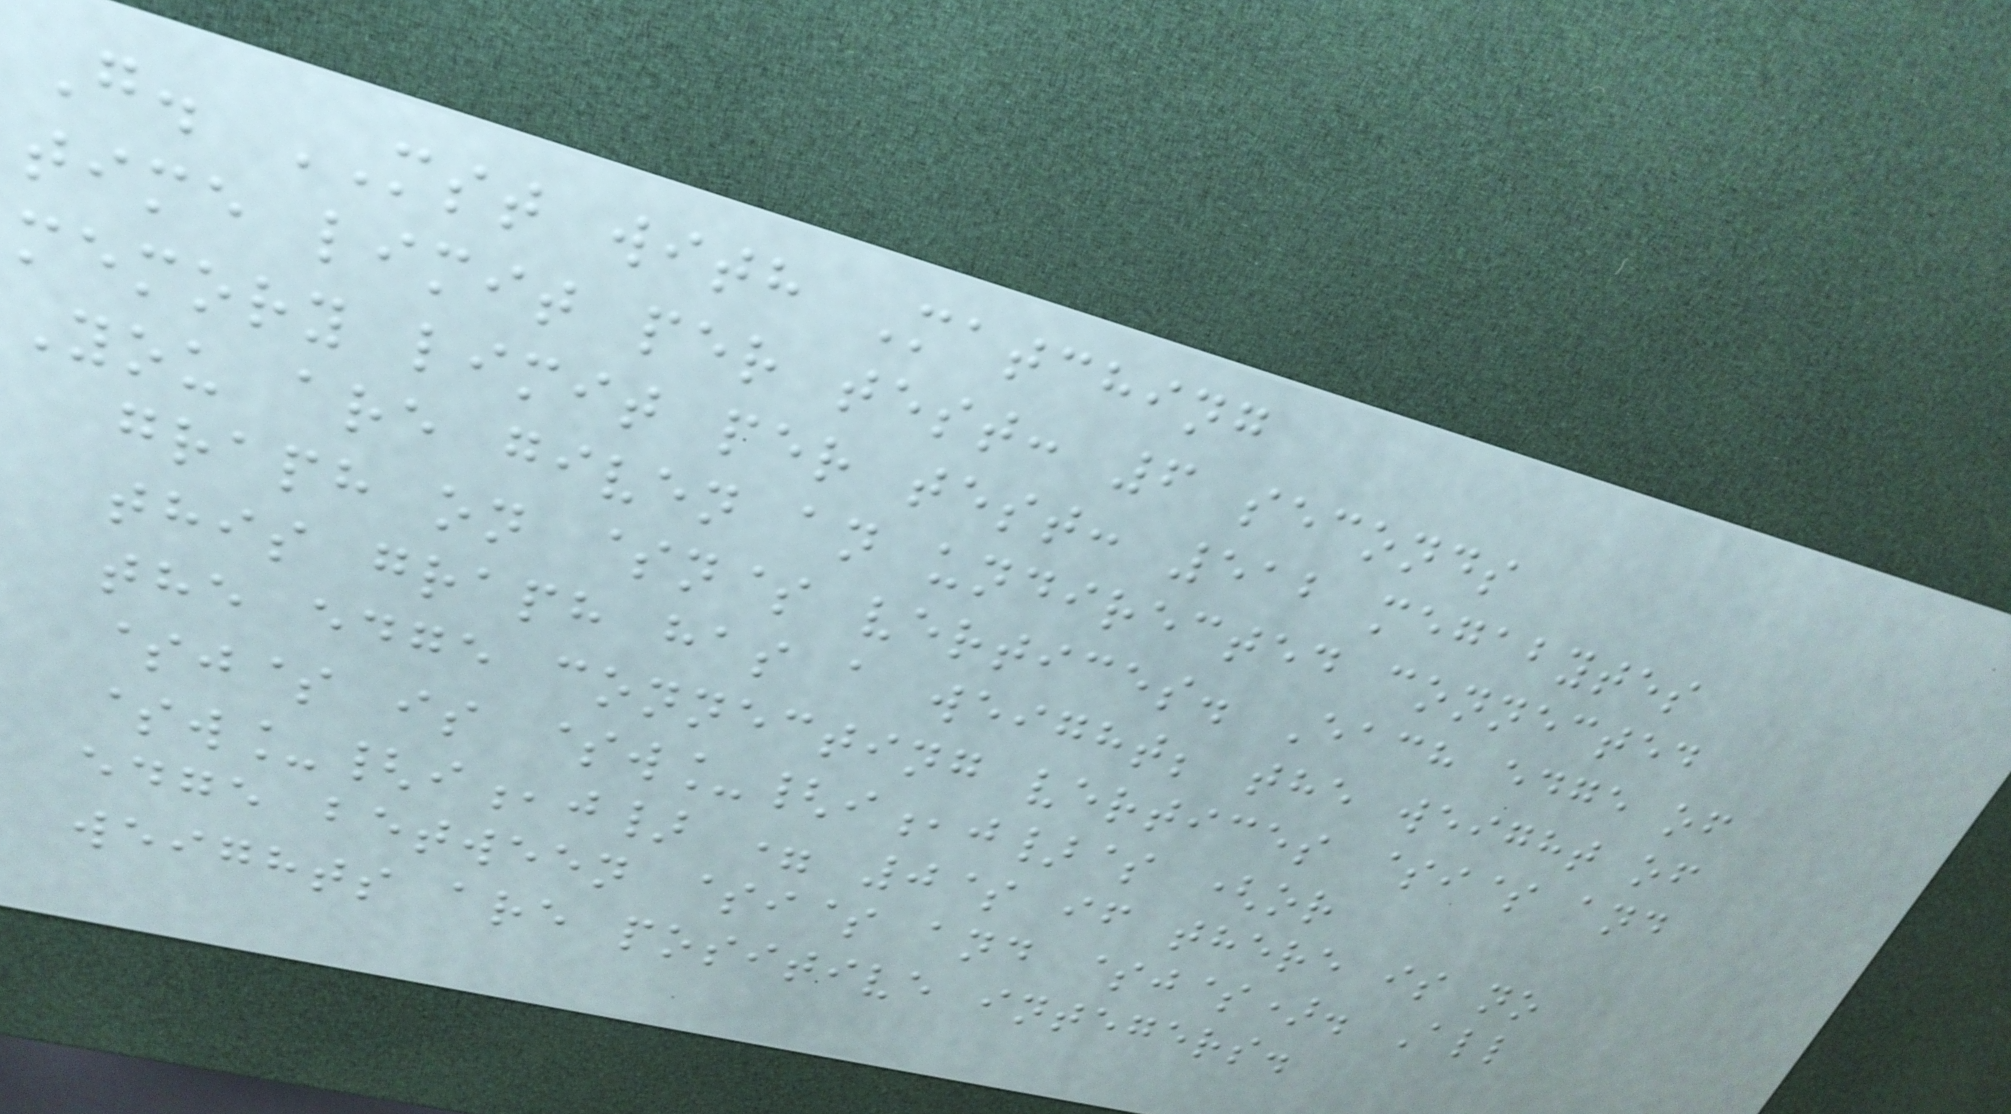G. MST with Matching
time limit per test: 6 seconds
memory limit per test: 512 megabytes
You are given an undirected connected
graph on $n$ vertices. Each edge of
this graph has a weight; the weight of
the edge connecting vertices $i$ and
$j$ is $w_{i,j}$ (or
$w_{i,j} = 0$ if there is no
edge between $i$ and $j$). All
weights are positive integers.
